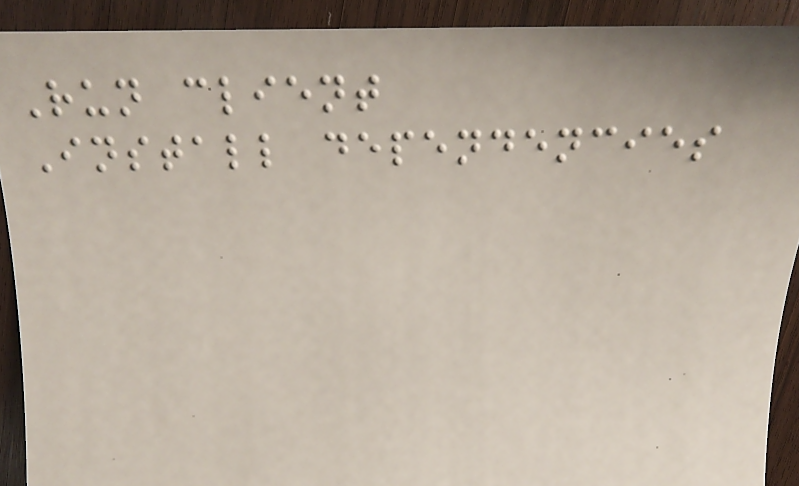Run client
Install dependencies
